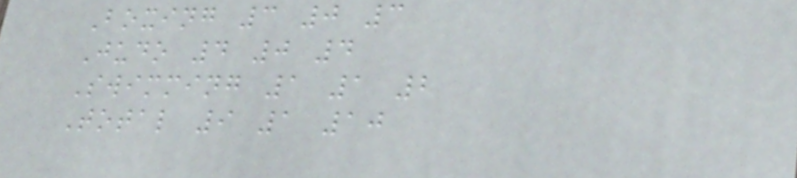Boxing 3 0 3
Judo 4 0 4
Swimming 1 1 2
Total 9 1 10
